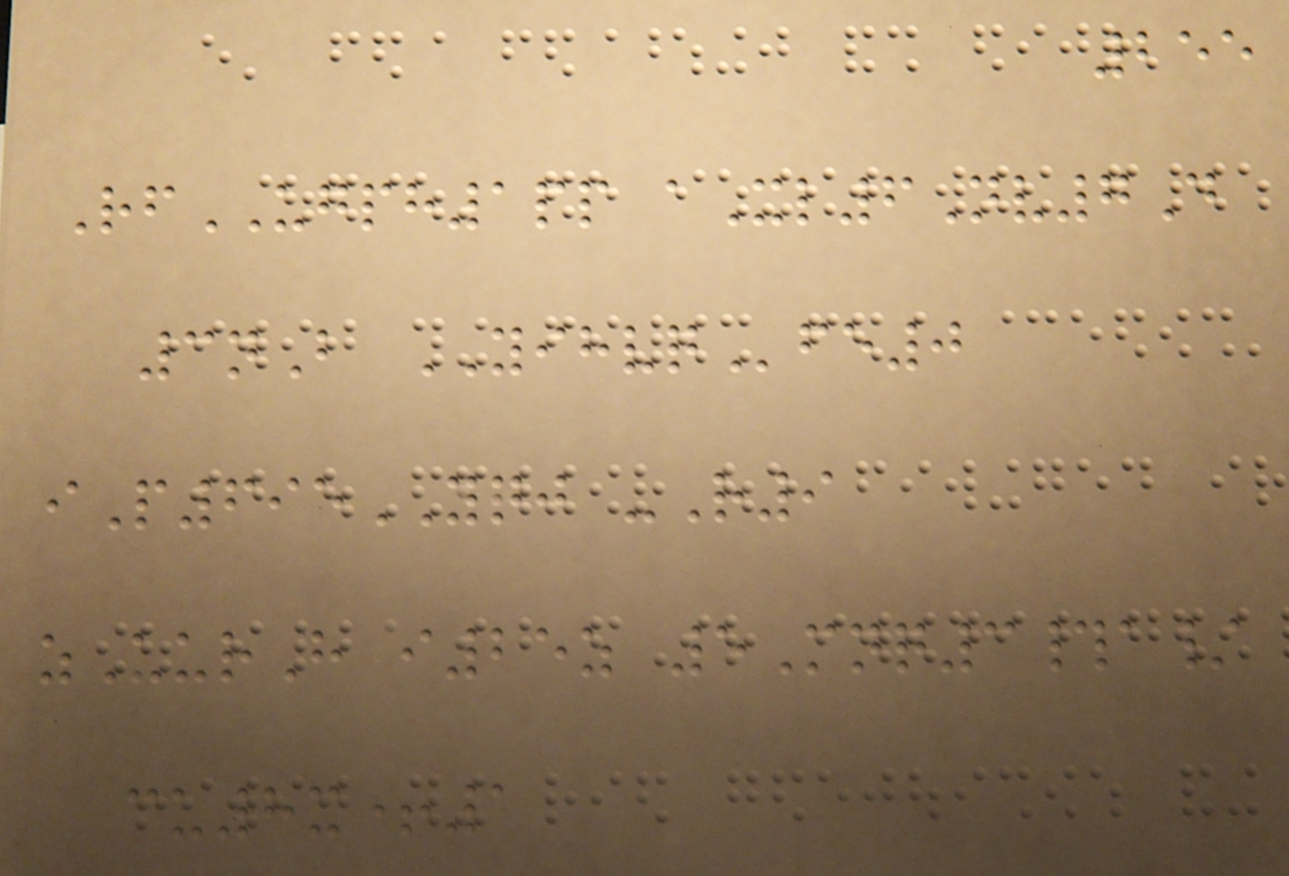255
RfUGPH1pp aXl6Nv7D
3nB YIHVQfe0
iP695YQJ -R9
zUurH i25z 5Mnq3#a/
cu8x+1
